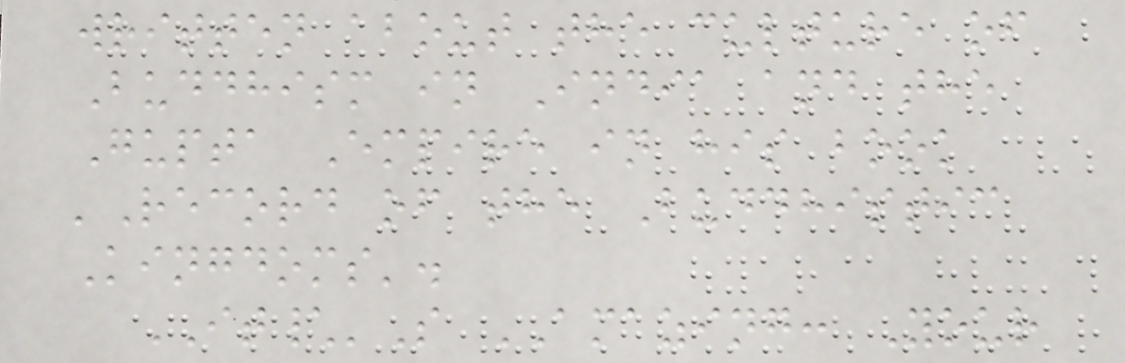written about the culture of
Buddhism in India and the
Gupta Empire in his book
'Record of the Buddhistic
Kingdoms'.
IT\'S AMAZING: Your
